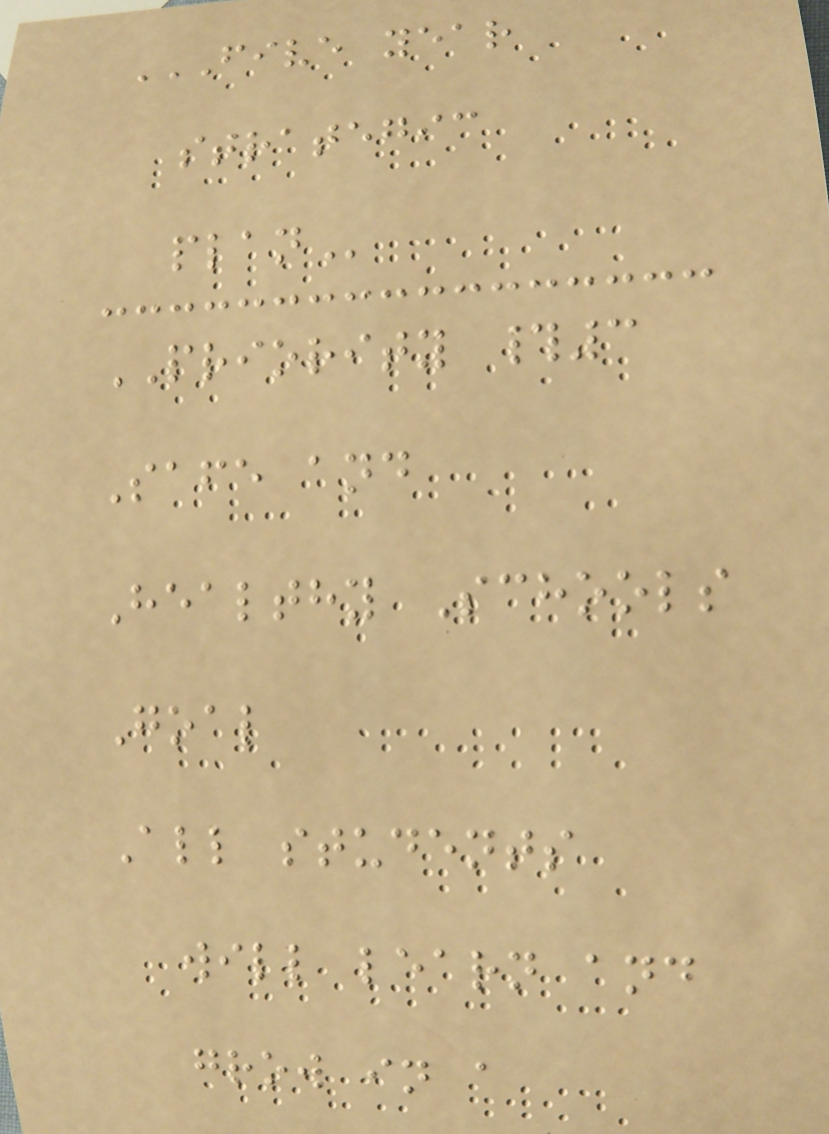FIVE YEAR
STRATEGIC
PLAN
PRIORITY #3
Safe and
Healthy Schools
Goal
All students
will learn and
grow in a
